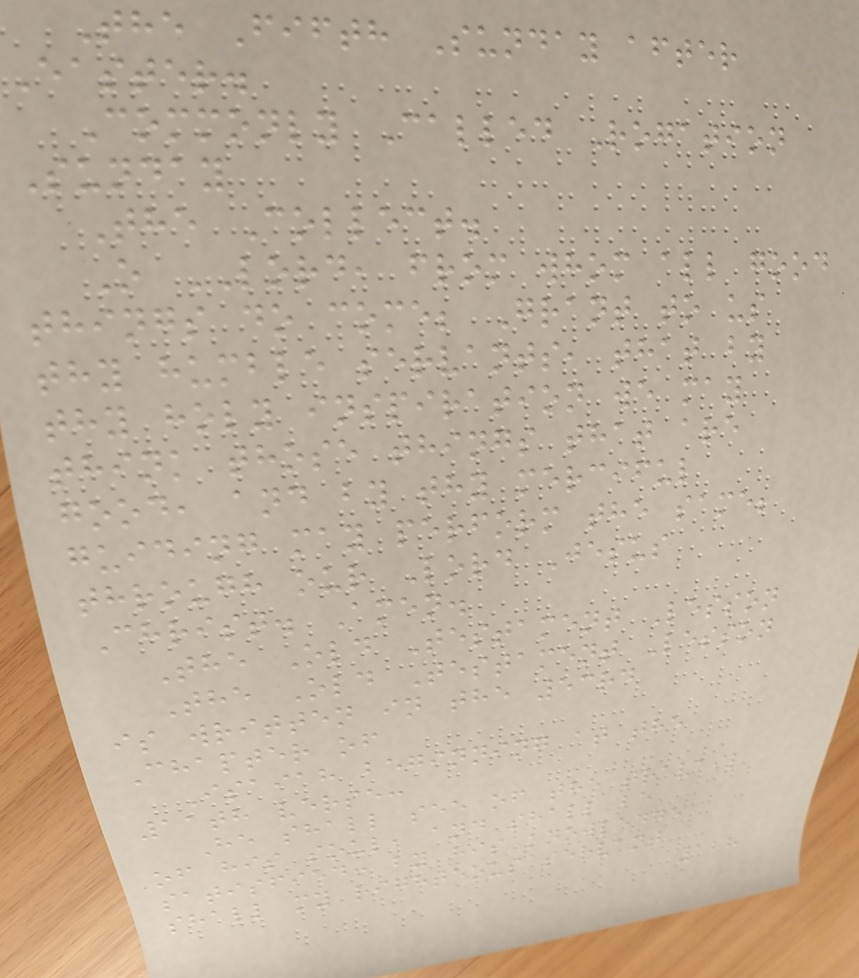The Fifth Sunday after
Easter.
Commonly Called Rogation
Sunday
The Collect.
O LORD, from whom all good
things do come; Grant to us
thy humble servants, that by
thy holy inspiration we may
think those things that are
good, and by thy merciful
guiding may perform the same;
through our Lord Jesus
Christ. Amen.
The Old Testament Lesson
The Old Testament Lesson
is written in the 53rd
Chapter of
Isaiah beginning at the
11th verse:
He shall see of the travail
of his soul, and shall be
satisfied: by his knowledge
shall my righteous servant
128
